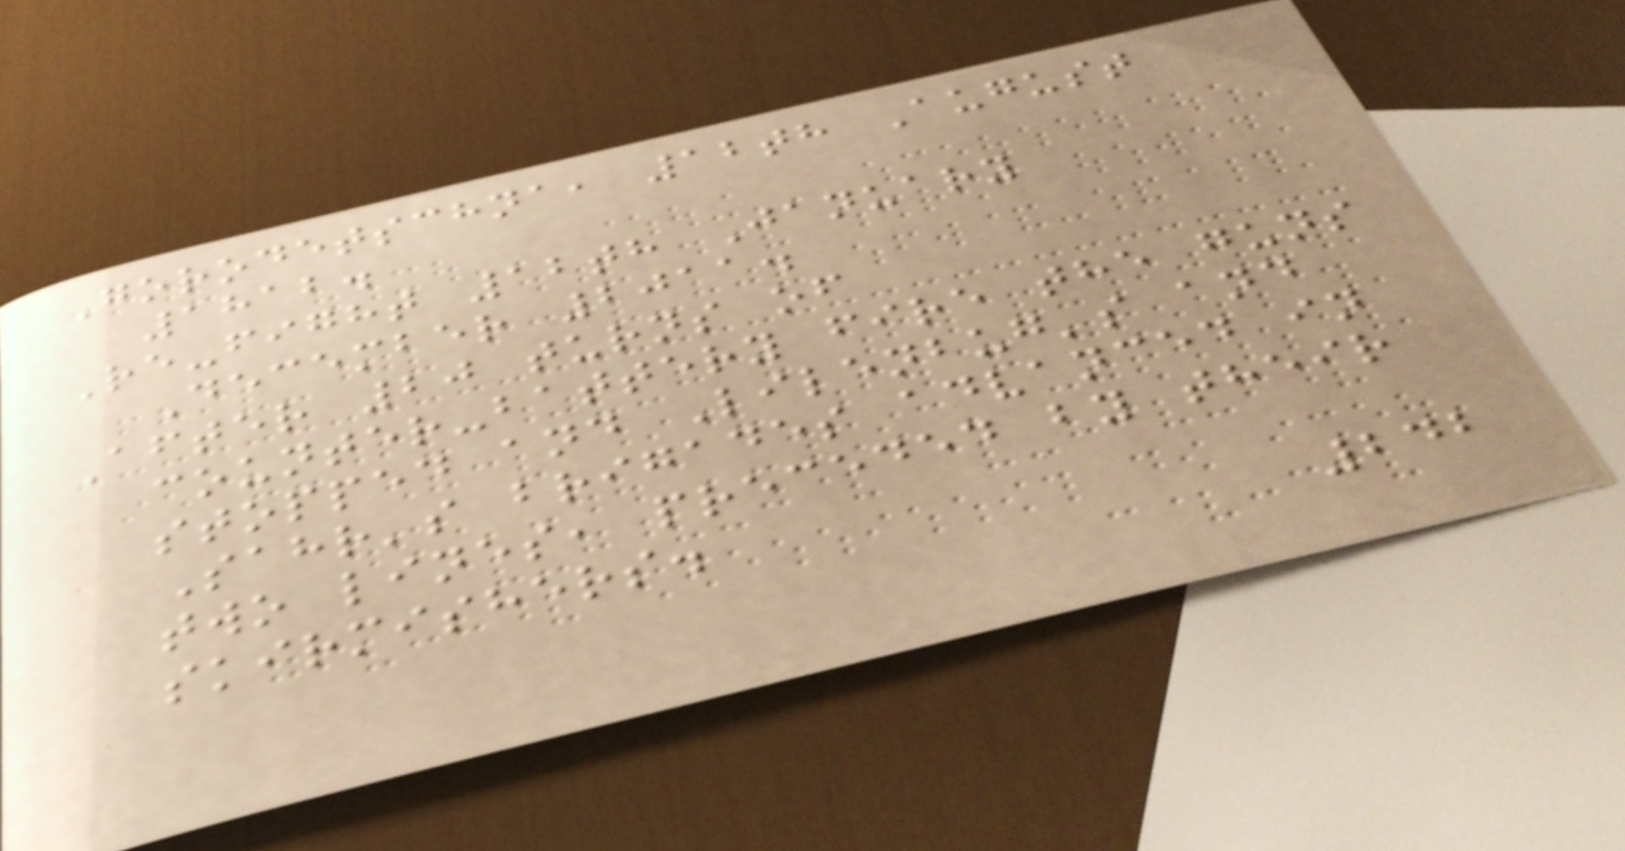Gorodetschna, 12th August
1812.
Re-fight 12th January
December 2011.
After 20 turns of
counter-battery fire the guns
stopped and Lilenbug's and
Sahr's brigades advanced in
two lines, preceded by their
skirmishers.
242
